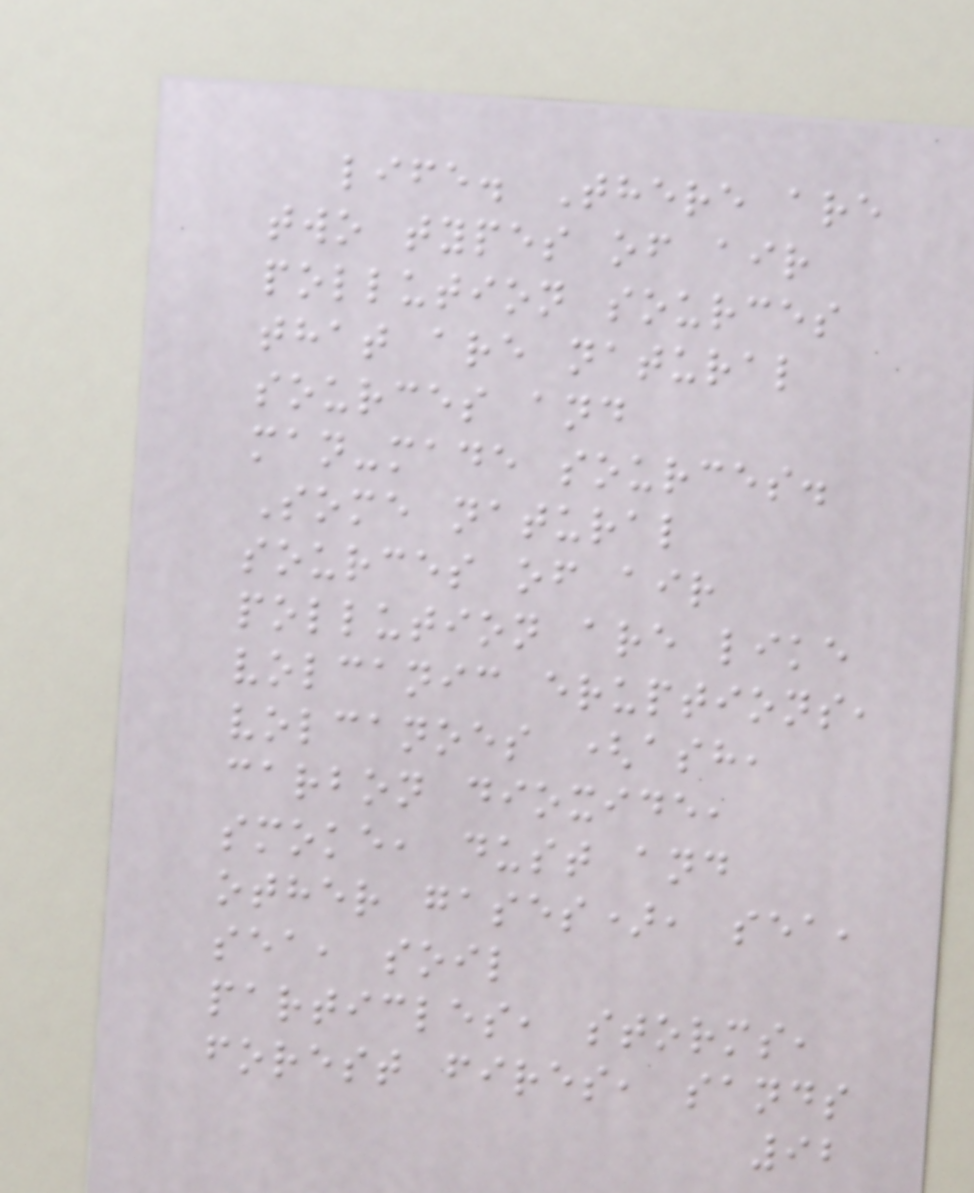life. There are
two types of air
pollution sources
that are natural
sources and
man-made sources.
Some natural
sources of air
pollution are like
volcanic eruptions,
volcanoes (ash,
carbon dioxide,
smoke, dust and
other gases), sea,
sea, soil
particles, storms,
forest fires, sands
92
